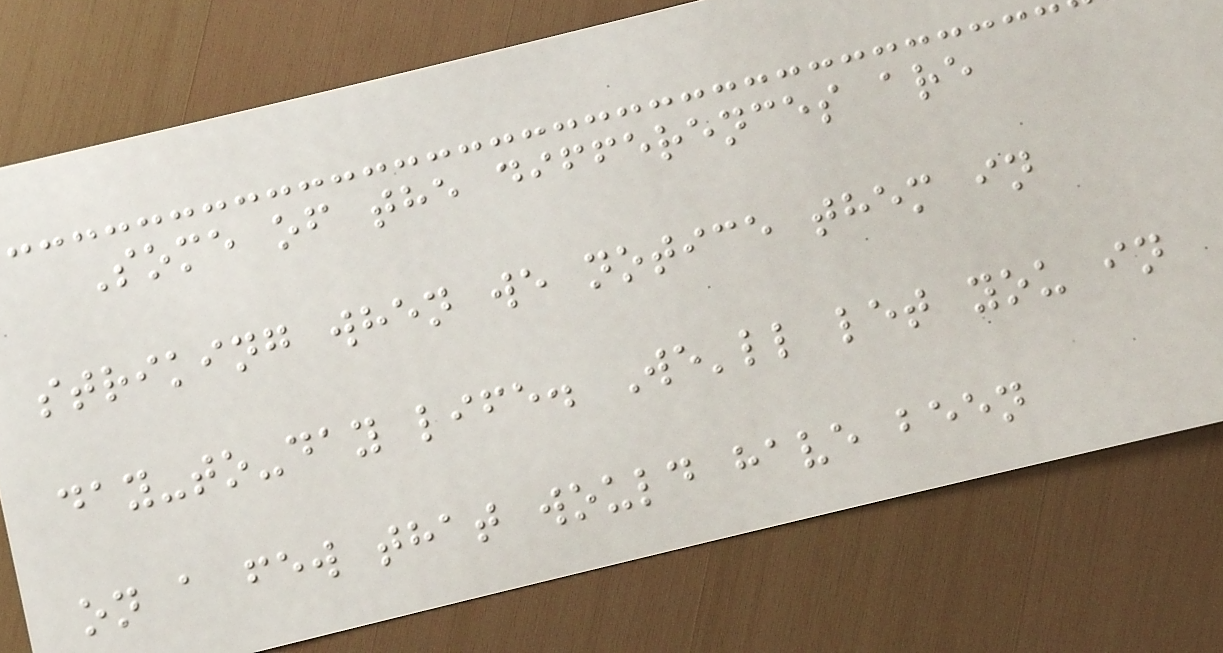Some of the differences are
striking when we notice them in
day-to-day life. We'll let you in
on a few that would have been
